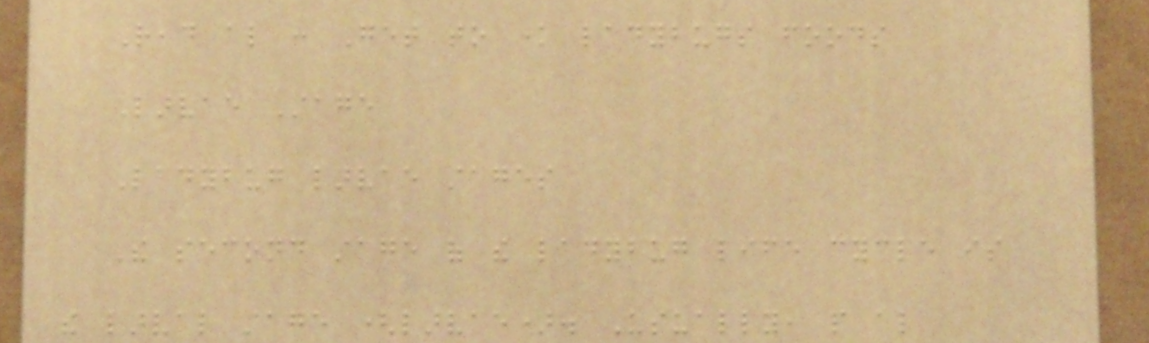Read also : Get to know ladybugs foods
Larvae Stage
Ladybug larvae stages
The second stage of the ladybug life cycle is
the larval stage (larvae). Usually, people also
